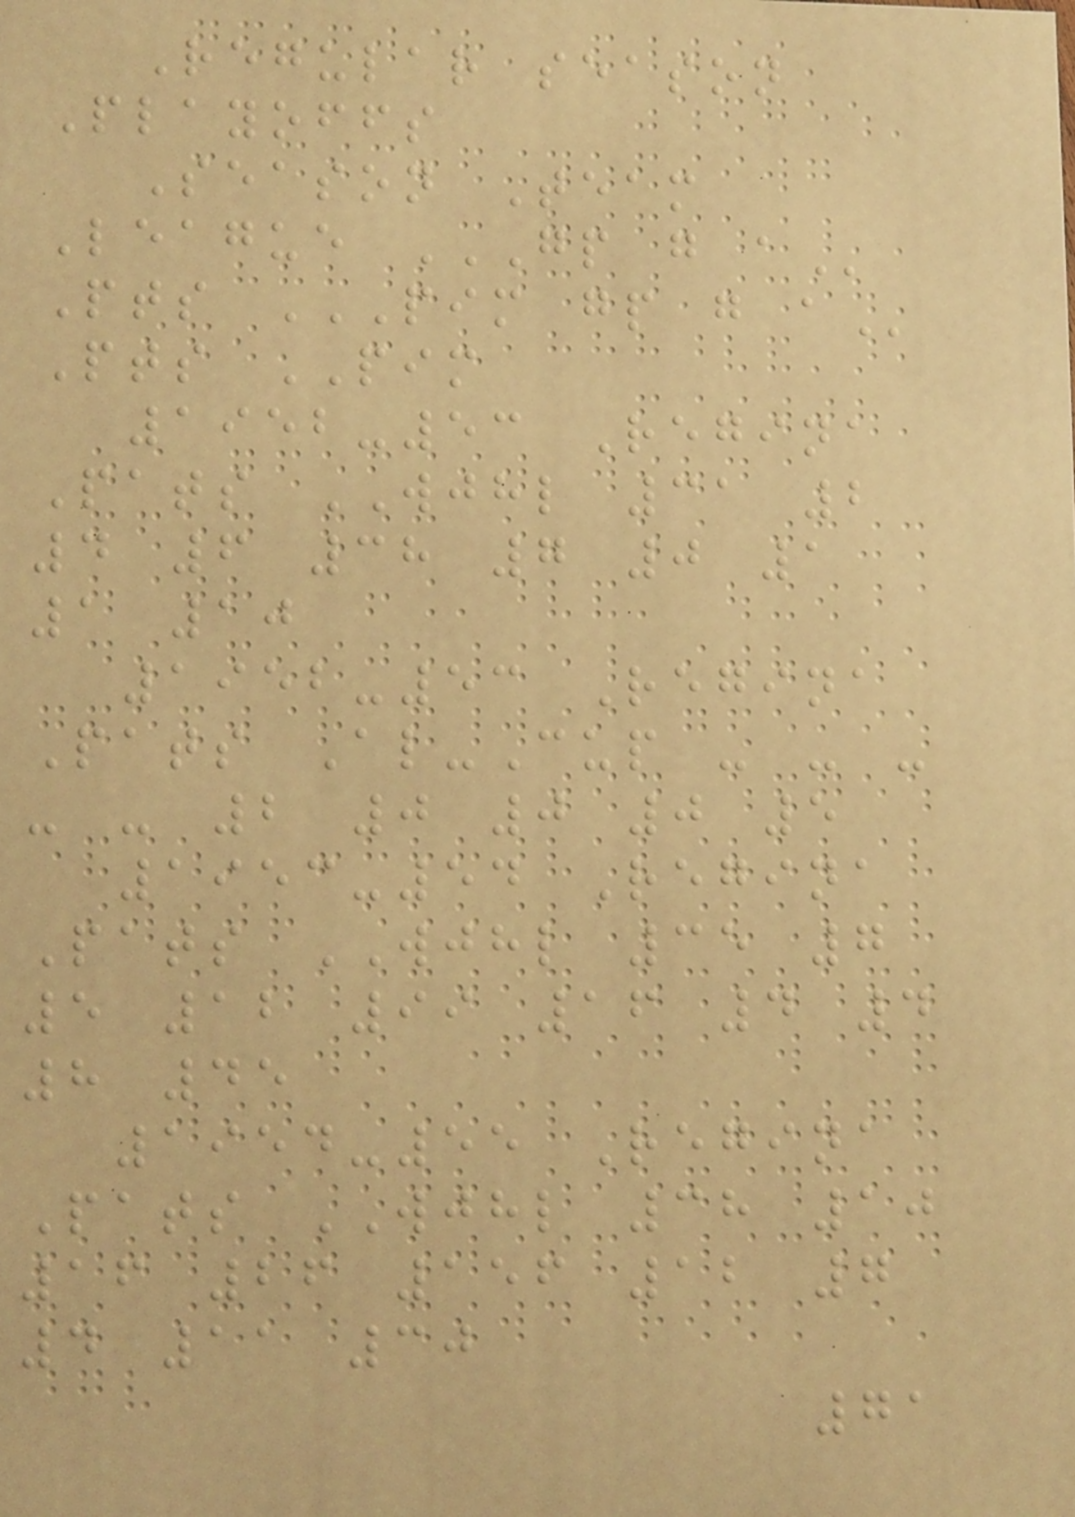Regular season
Playoffs
Season Team
League GP G A
Pts PIM GP G A
Pts PIM
1952-53 Regina
Pats WJHL 31 2
4 6 38 7 0 1
1 10
1952-53 Regina
Pats Al-Cup - - -
- - 2 0 0 0 5
1953-54 Regina
Pats WJHL 35 7
5 12 99 16 4 4
8 45
1954-55 Regina
Pats WJHL 38 10
16 26 156 12 7
4 11 30
71
